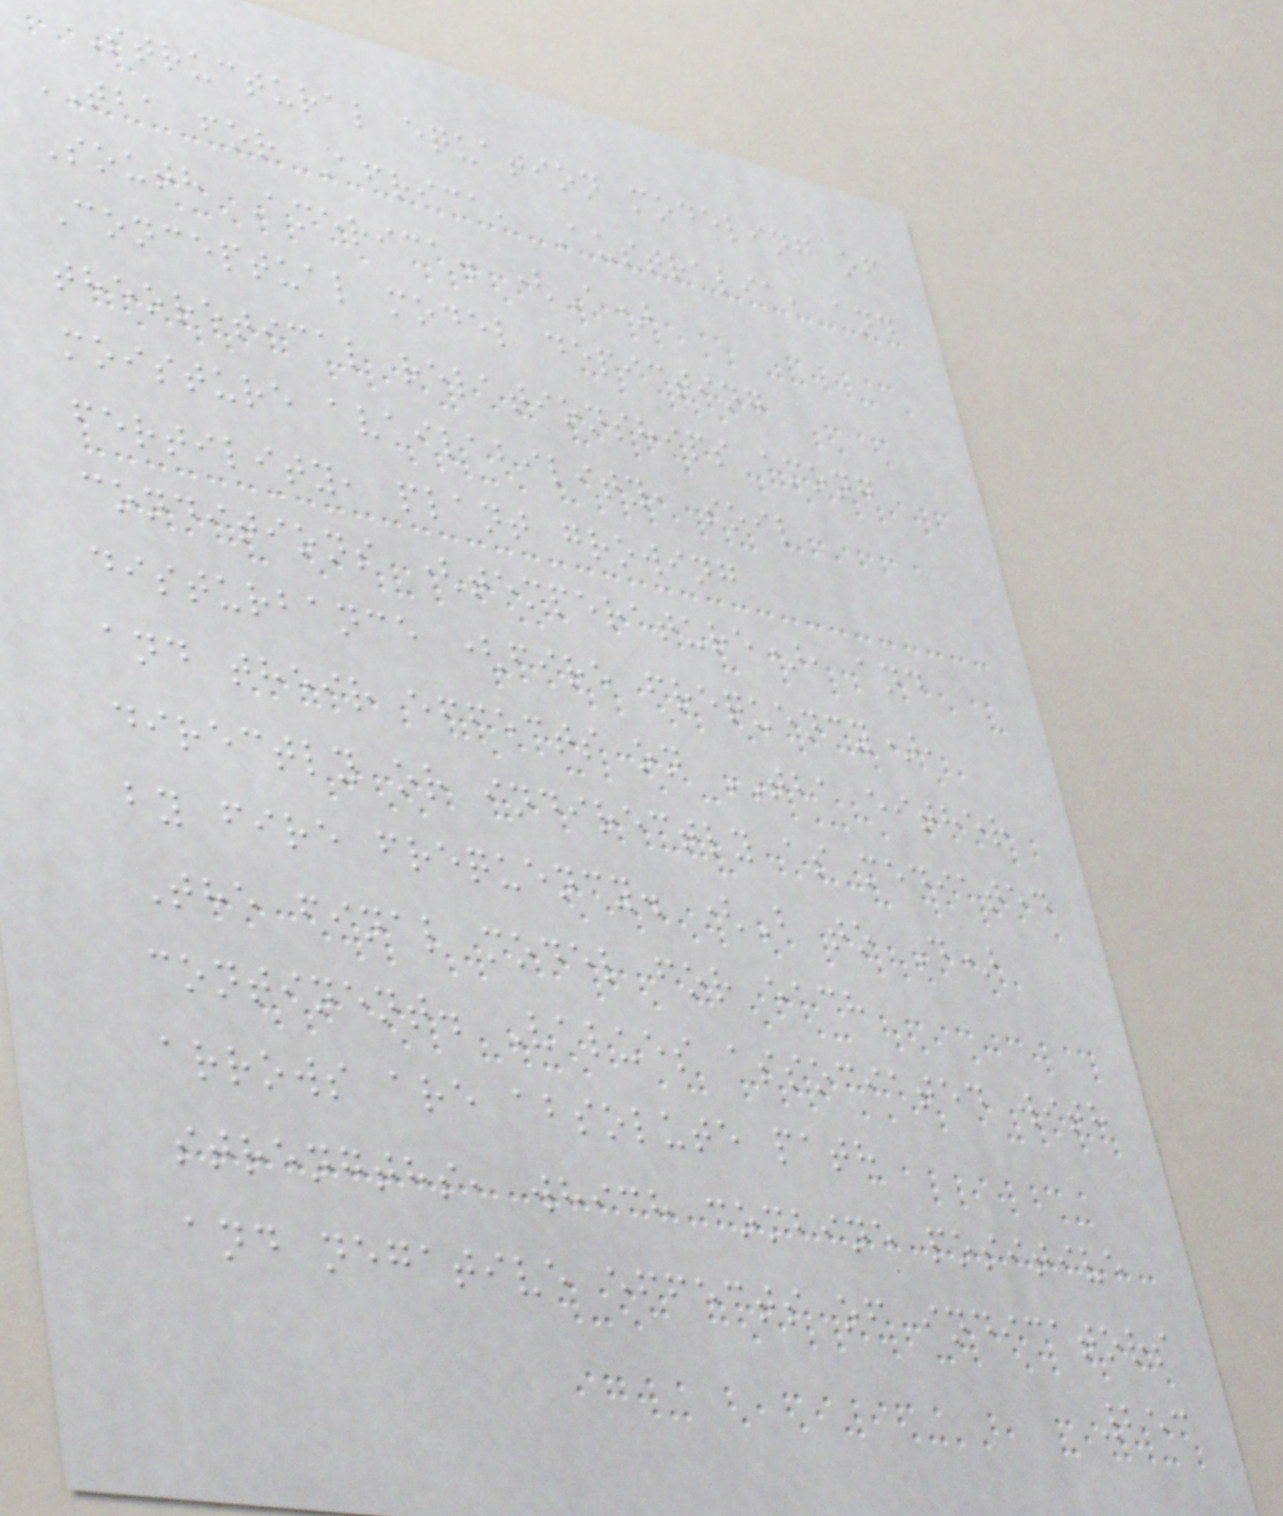Structural equation modeling of
TBA for Africa, Australia, and
South America. (A)
Conceptual model depicting
theoretical relationships among
moisture availability, soil
fertility, plant growing
conditions (temperature), and
disturbance (fire frequency),
and their effects on TBA either
directly or indirectly as mediated
by fire frequency. (B to D)
The final model for each
continent. Values associated with
arrows are absolute path
strengths, which combine positive
and negative effects of indicators
253
